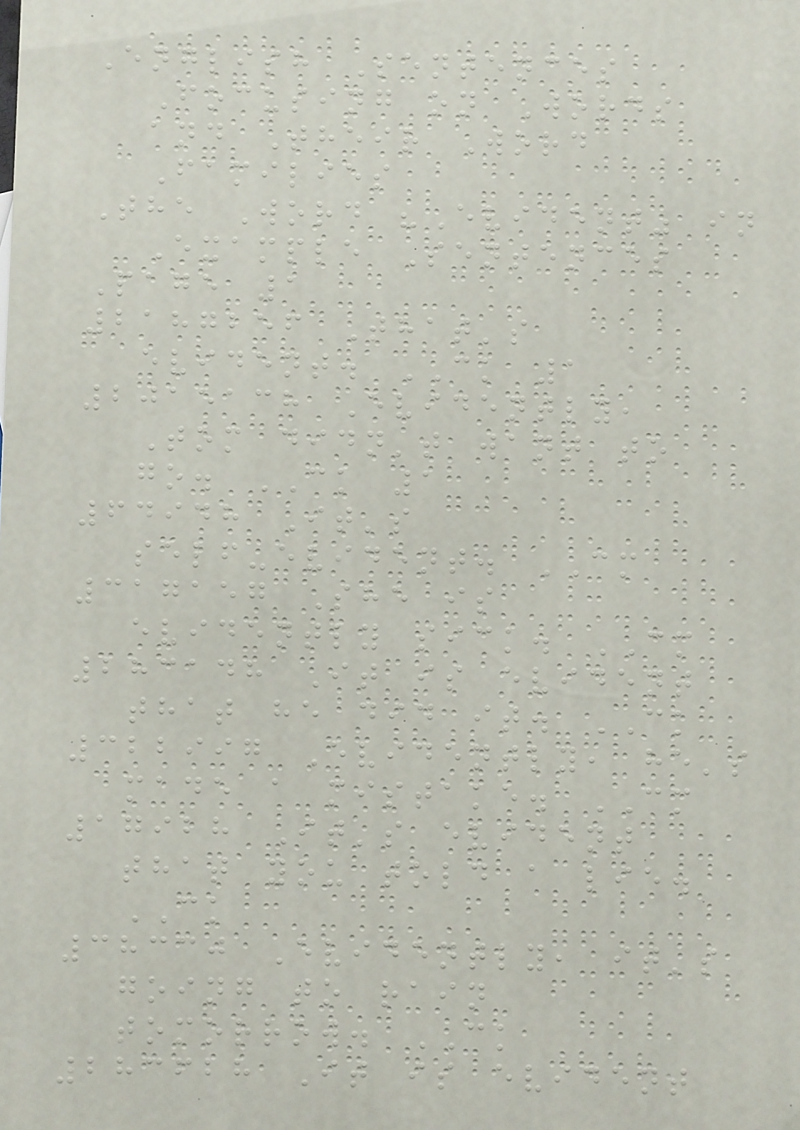English Sentences
Focusing on Words
and Their Word
Families
The Word "Evident" in
Example Sentences
Page 1
2187256 That's
evident. CK 1
2015138 Evidently,
Tom didn't want to
go. CK 1
64948 It's
self-evident. CM
317157 She is
evidently sick. CM
283148 It is evident
that he did it. CK
322997 Evidently, he's
made a mistake. CM
17928 It's evident
that you told a lie.
CK
38330 Evidently, it's
going to rain
tomorrow. CK
283628 It is evident
